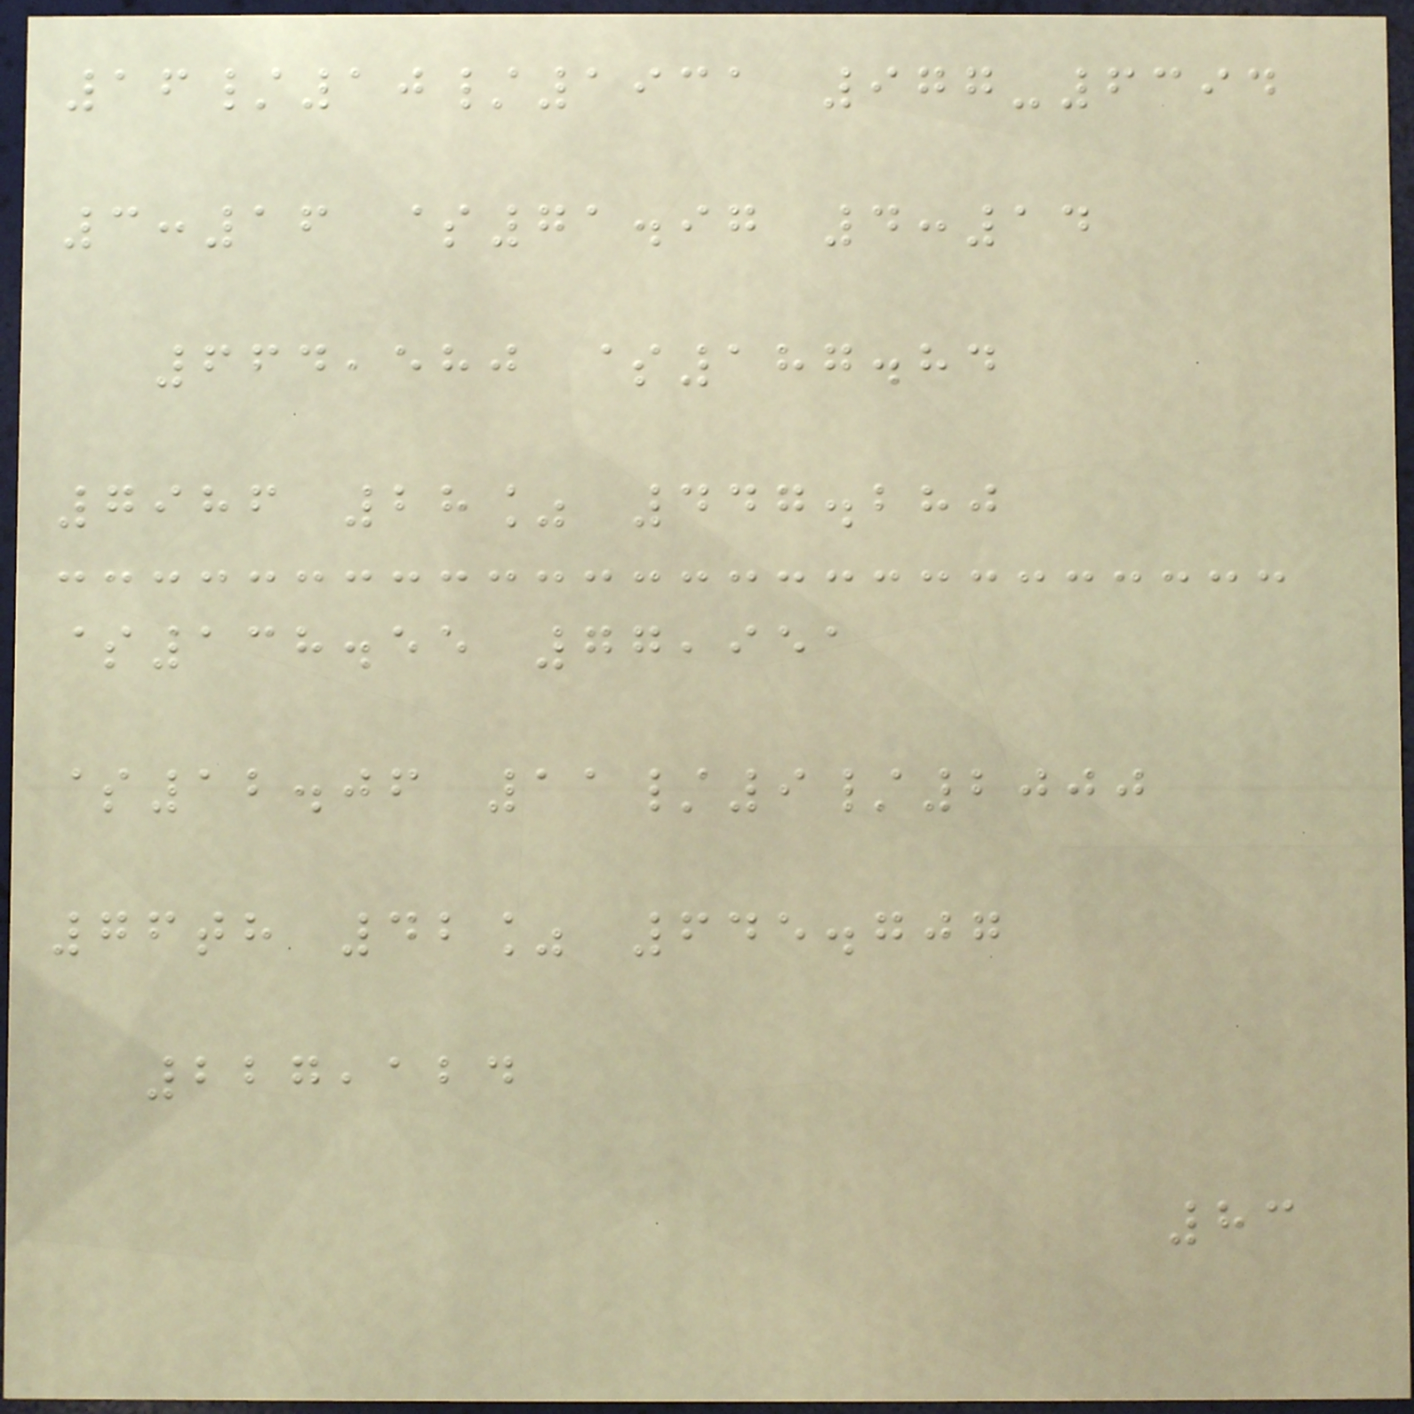16/10/1931 977-6394
3:16 $71.97 4:14
664,580 $187.84
7986 28% 447.280
$138.55 77,951
$12.06 11/9/2000
76th 42% 645.707
227,124
83
